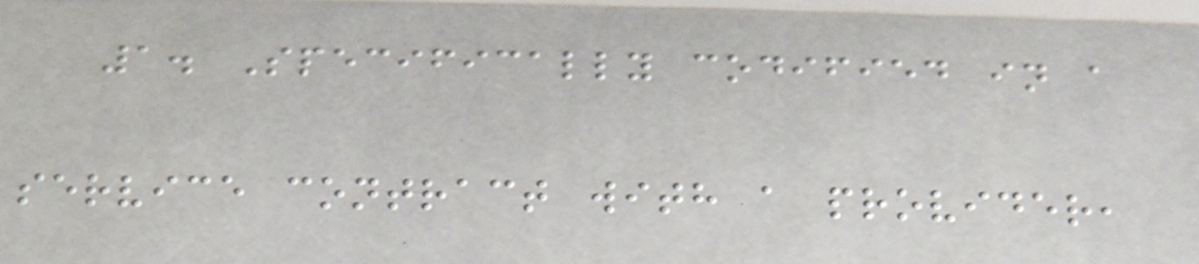1. Specifically codified in a
service contract with a provider,
